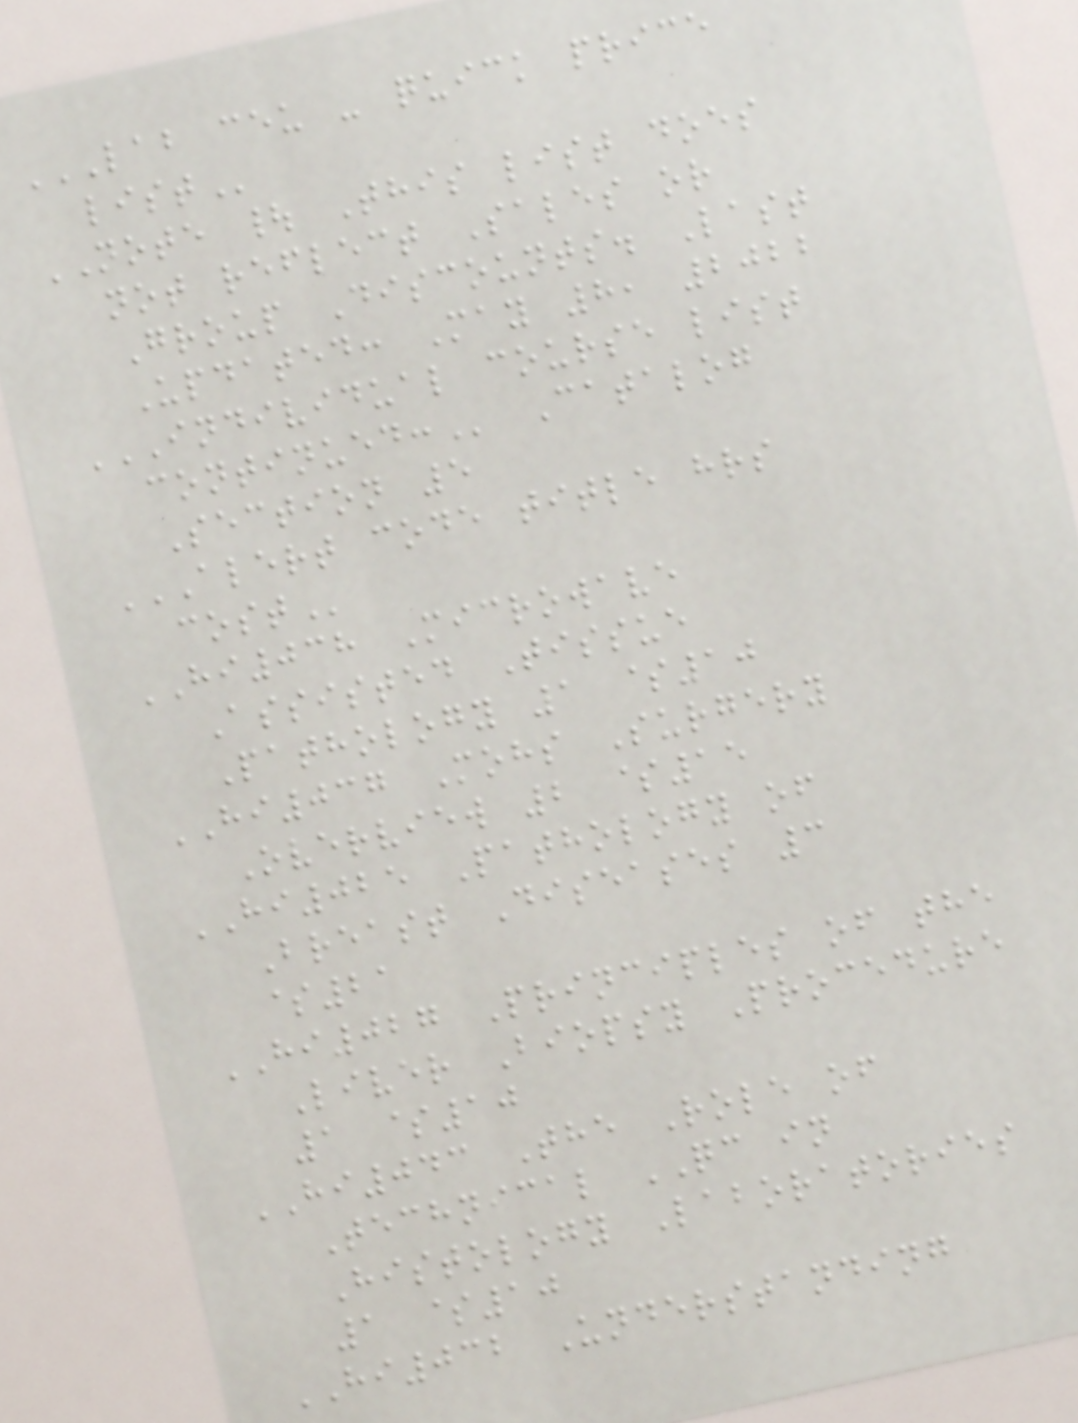LAB CEU - QUICK PRICE
LIST
NOTE | This list does
not reflect Sales or
Group Discounts. Last
Updated: May 8, 2022
INDIVIDUAL COURSE LIST
CONTINUED: Catalog
Section 5
ALERT CODE TITLE HRS
COST
HI038 Microwave
Assisted Tissue
Pathology 1 $10
HI037 Mohs Surgery
Overview 2 $15
HI025 Pathology of
Breast Diseases 3
$21
HI027 Principles of the
Liver Biopsy Procedure
1 $10
HI043 The Role of
Technical QC in
Histology Laboratories
1 $10
HI032 Understanding
